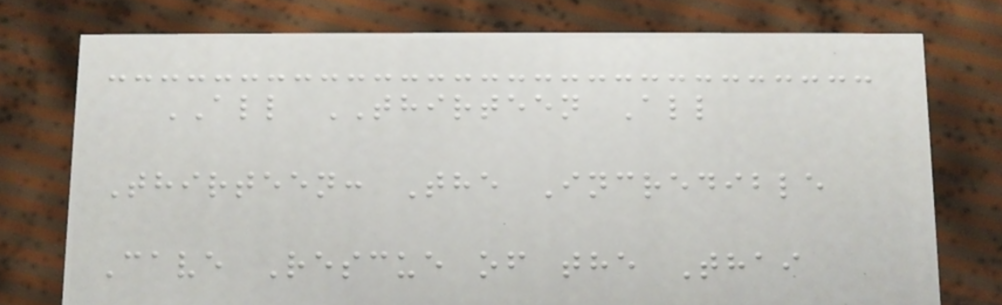ALL THIRTEEN All
Thirteen: The Incredible
Cave Rescue of the Thai
